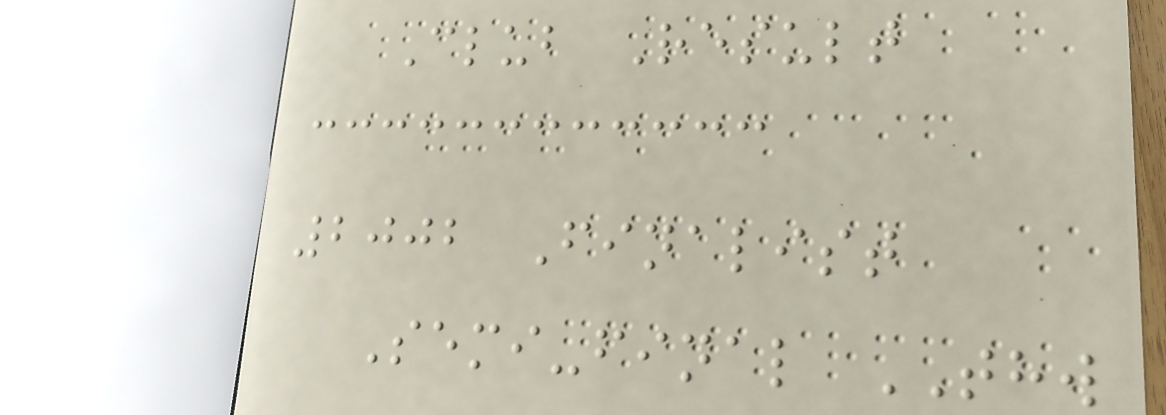Club Result
2002 Finalist
Semi-final THW
